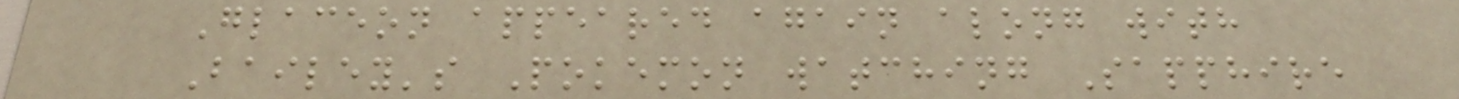Glaceon appeared again along with
Bailey's Pokemon watching Sapphire
